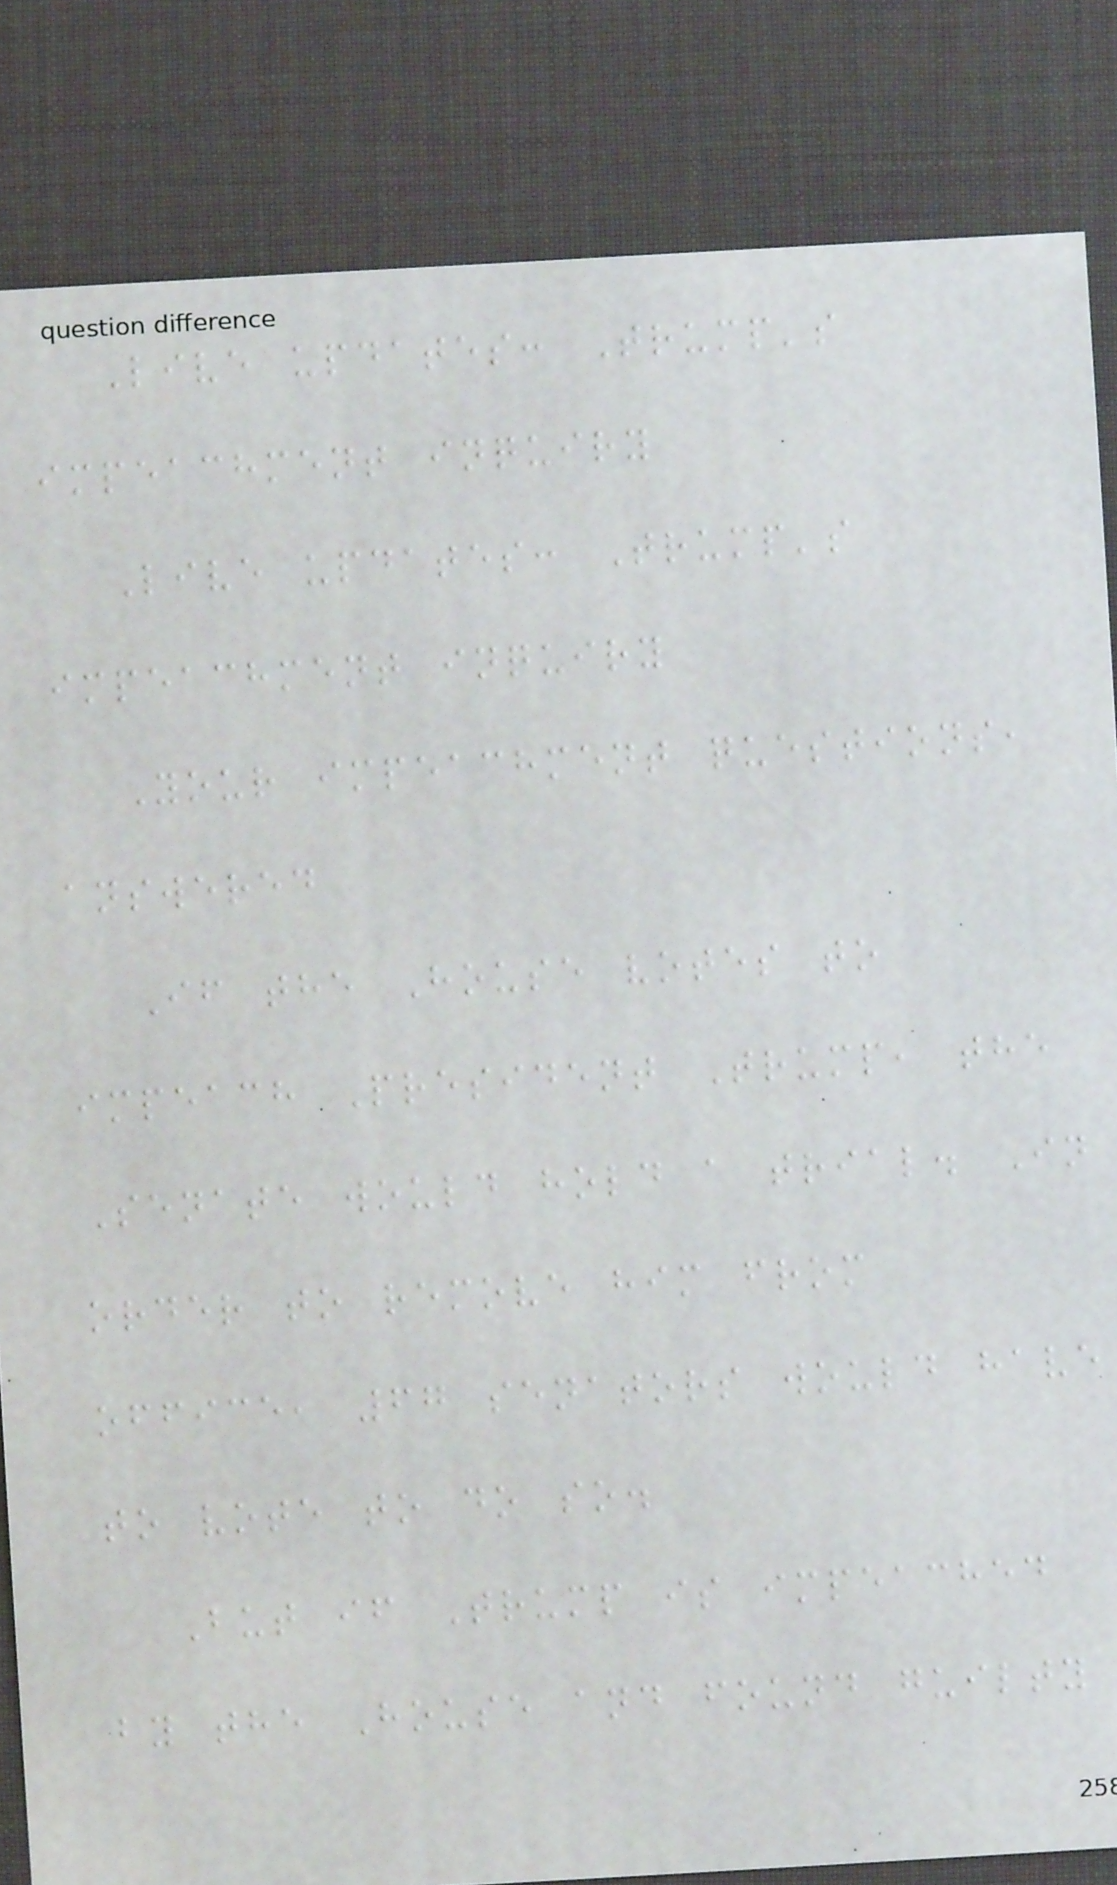Live updates: Trump's
impeachment inquiry
Live updates: Trump's
impeachment inquiry
Your impeachment questions,
answered
If the House votes to
impeach President Trump, the
Senate would hold a trial. In
order to remove him from
office, 67 senators would have
to vote to do so.
But if Trump is impeached
by the House and found guilty
